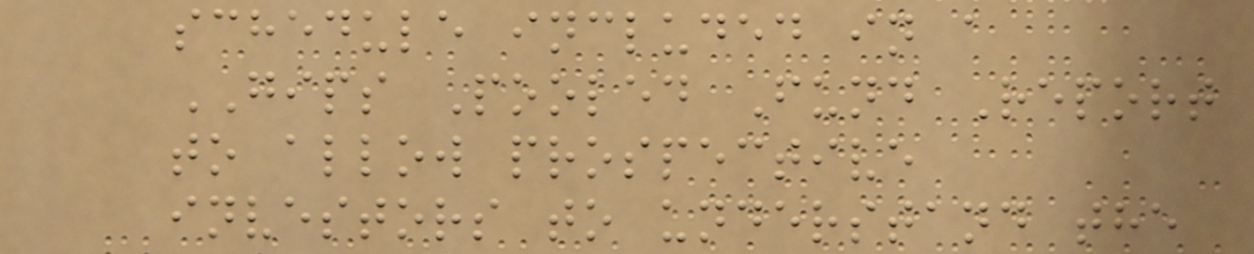schedule included in a
GIPS Pooled Fund Report
to allow prospective
investors to understand the
